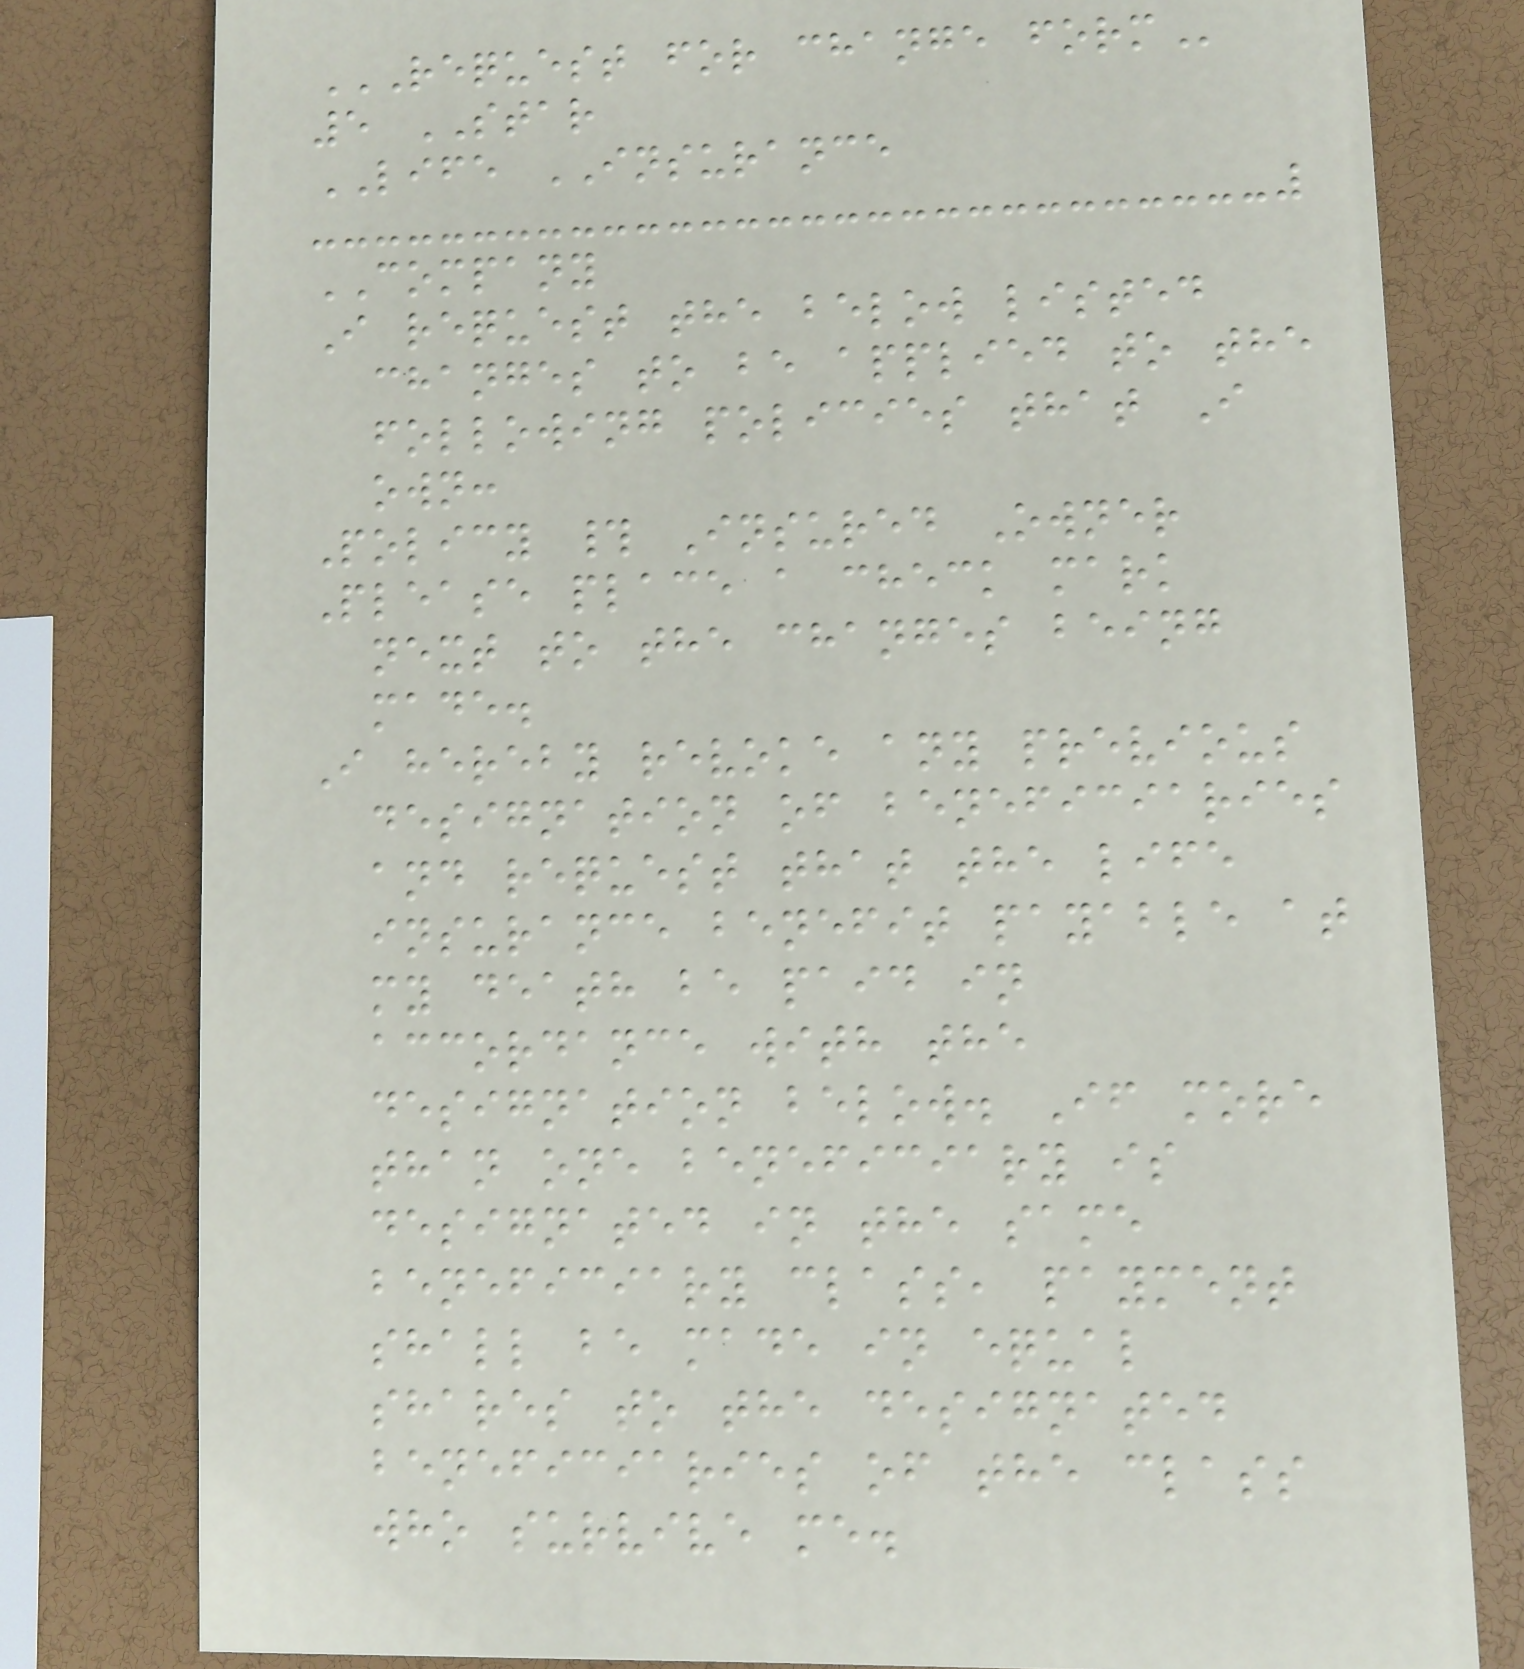REQUEST FOR CHANGE FORM
5 STAR
LIFE INSURANCE
COMPANY
I request the below listed
changes to be applied to the
following policies that I
own:
Policy # Insured Owner
Please place a check mark
next to the changes being
made.
I hereby revoke any previous
designation of beneficiaries
and request that the life
insurance benefit payable at
my death be paid in
accordance with the
designation below. If more
than one beneficiary is
designated in the same
beneficiary class, payment
shall be made in equal
shares to the designated
beneficiaries of the class
who survive me.
